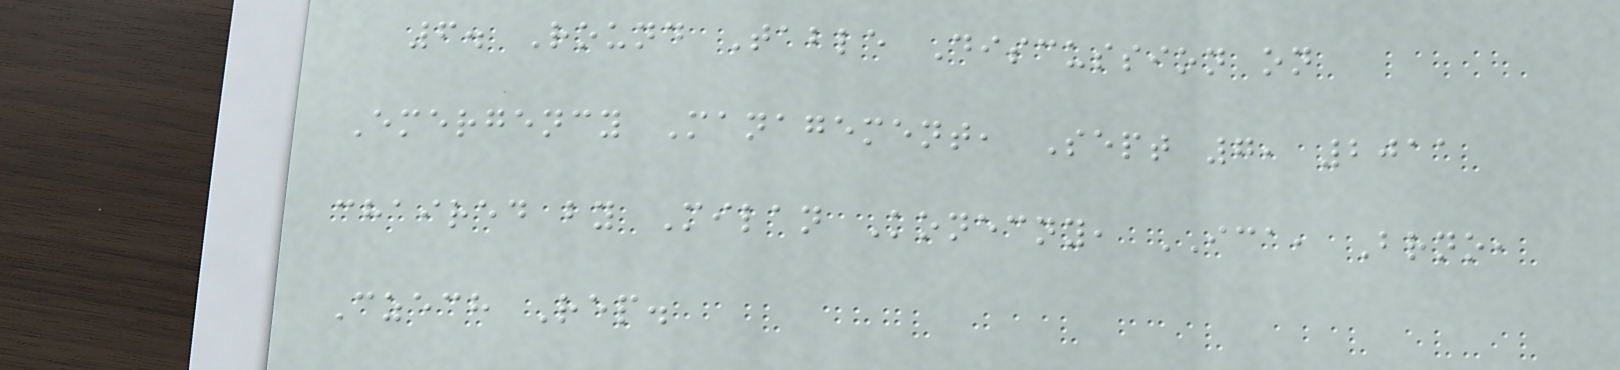6. Round Table Discussion on
Emergency Management, Sept 7, 2011
chaired by Milan Konecny, ICA, Brno,
Czech Rep.
